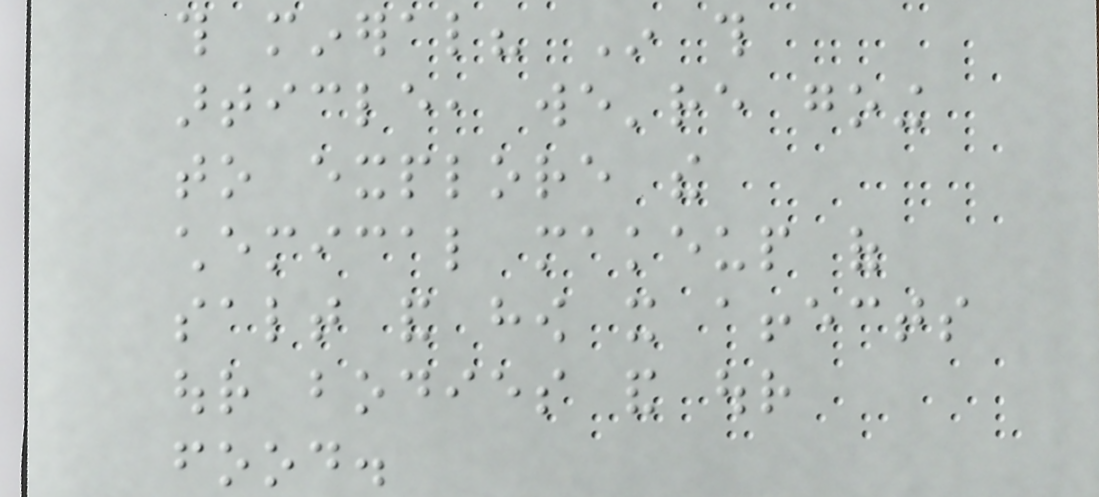this mineral? In this
article, we're going
to explore the
chemical makeup of
salt and how it affects
our bodies and our
food.
